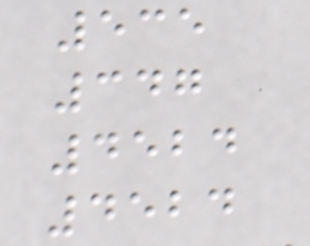535
347
4524
4524
